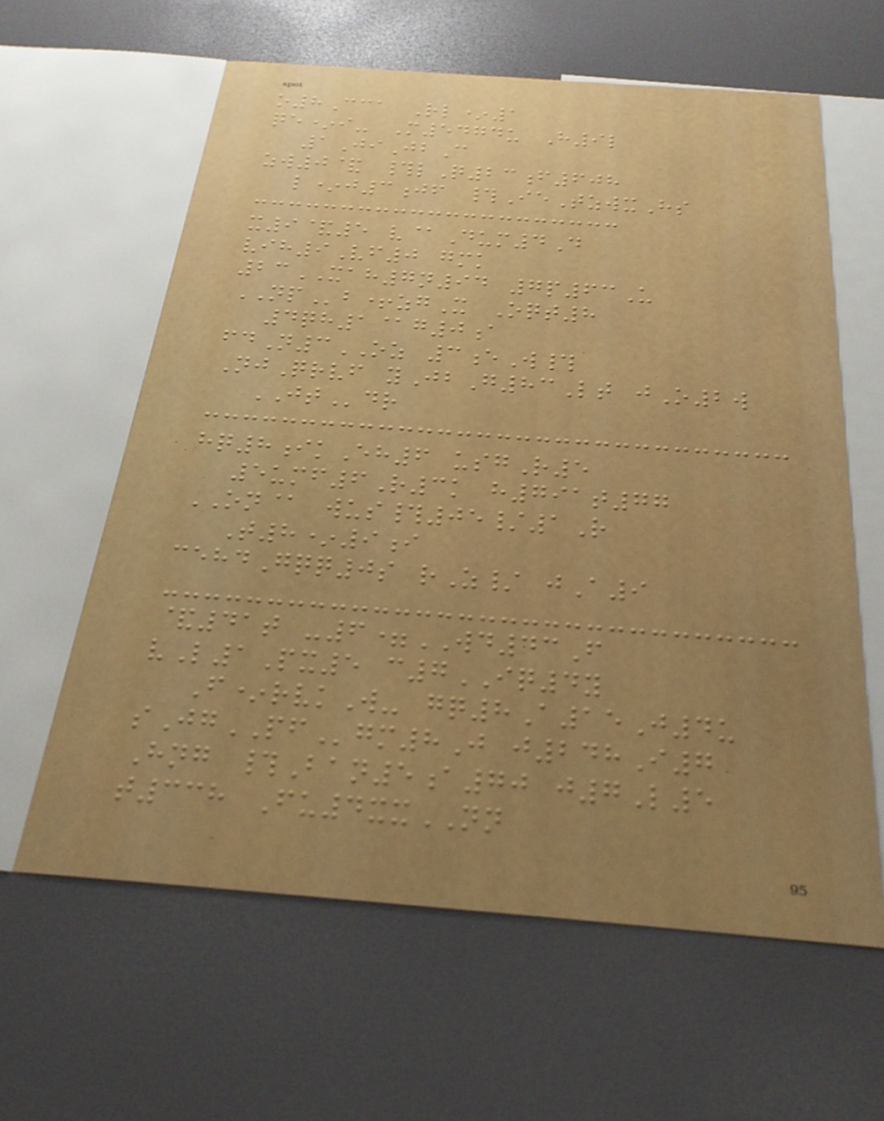o8Cca Rl*1
qe*i- M5474u H9l
1JiJbC
zw0& #lQ23f608
l*j3jf #IeTzwxHs
x9&5 v@Dum4D
vih9Vf0 gmk
23XAH7n94 7p63U
NPb+zgX Oqt8
4qh1@g0a
fdN3OZ 3eW#
NjQrvf yJbG83Lt jO2w
JTdr
hq8ikEh6 usgR5
5umf6R3k h791t77
ON@ wus#05/1R
T8*9i
cehdGqq0s rZ/ jA9
&41t -6=WD43F
vL1Px5 c7IQ4y
F*rvkW- gq8A15J4u
sJgPFgm8J j248I7
Hng #Ban5a70 j7L5
t338 Fu4xxNN
